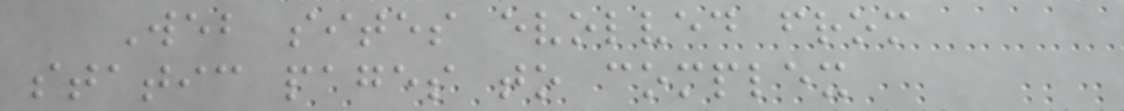Web sites evolved from
static pages to complex
